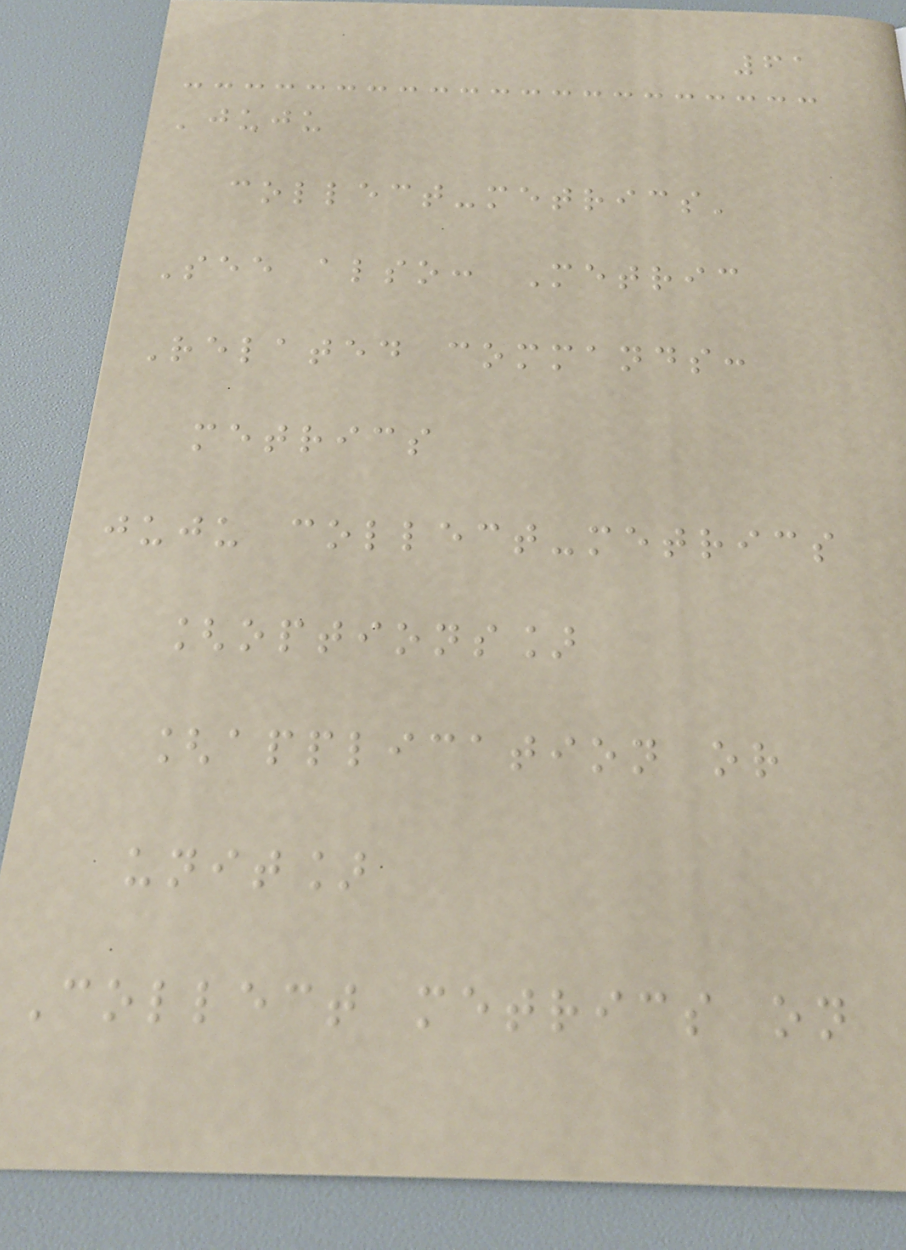61
'juju
collect-metrics'
See also: Metric
Related commands:
metrics
juju collect-metrics
[options]
[application or
unit]
Collect metrics on
